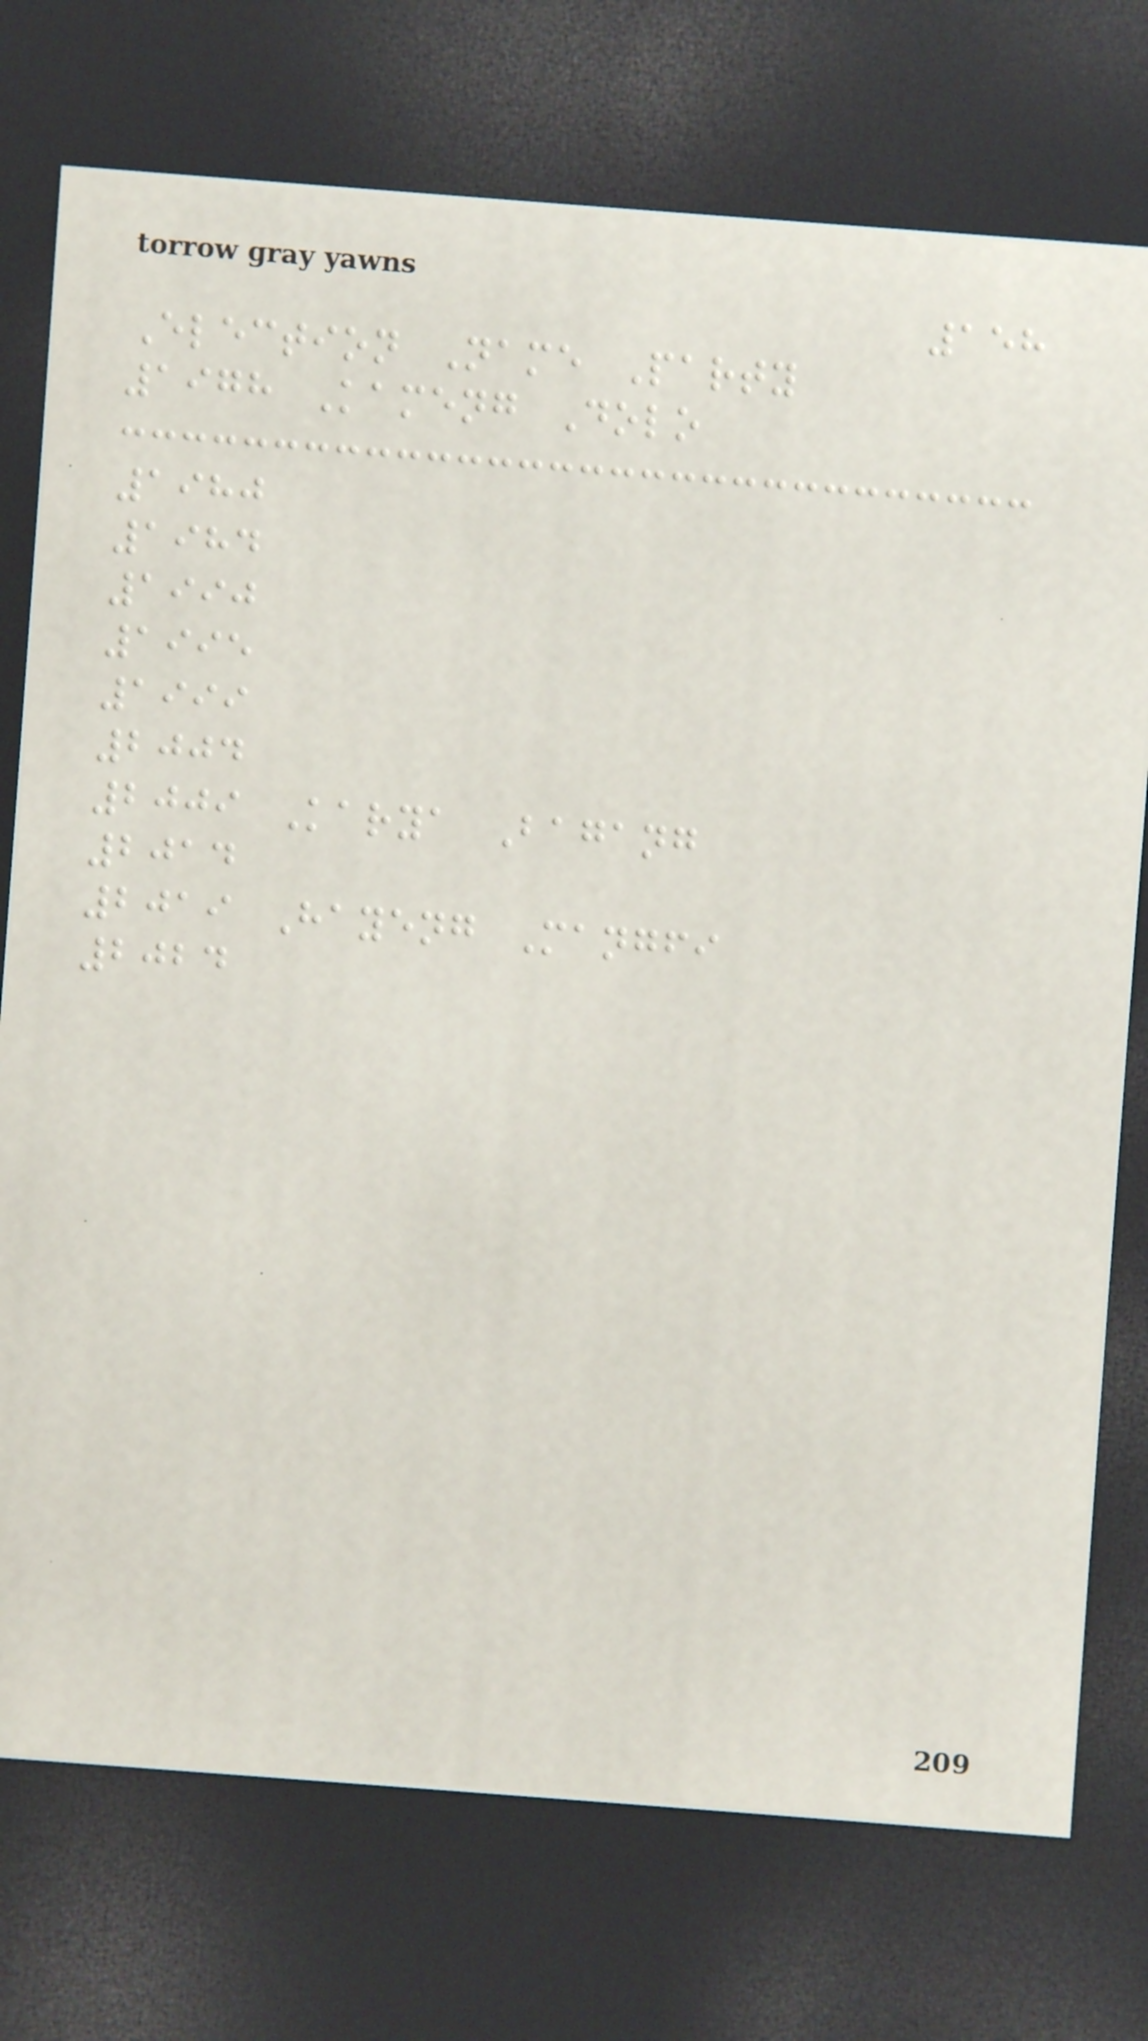158
Election Name Party
1978 Kameng Dolo
1980
1984
1990
1995
1999
2004
2009 Karya Bagang
2014
2019 Hayeng Mangfi
2024
